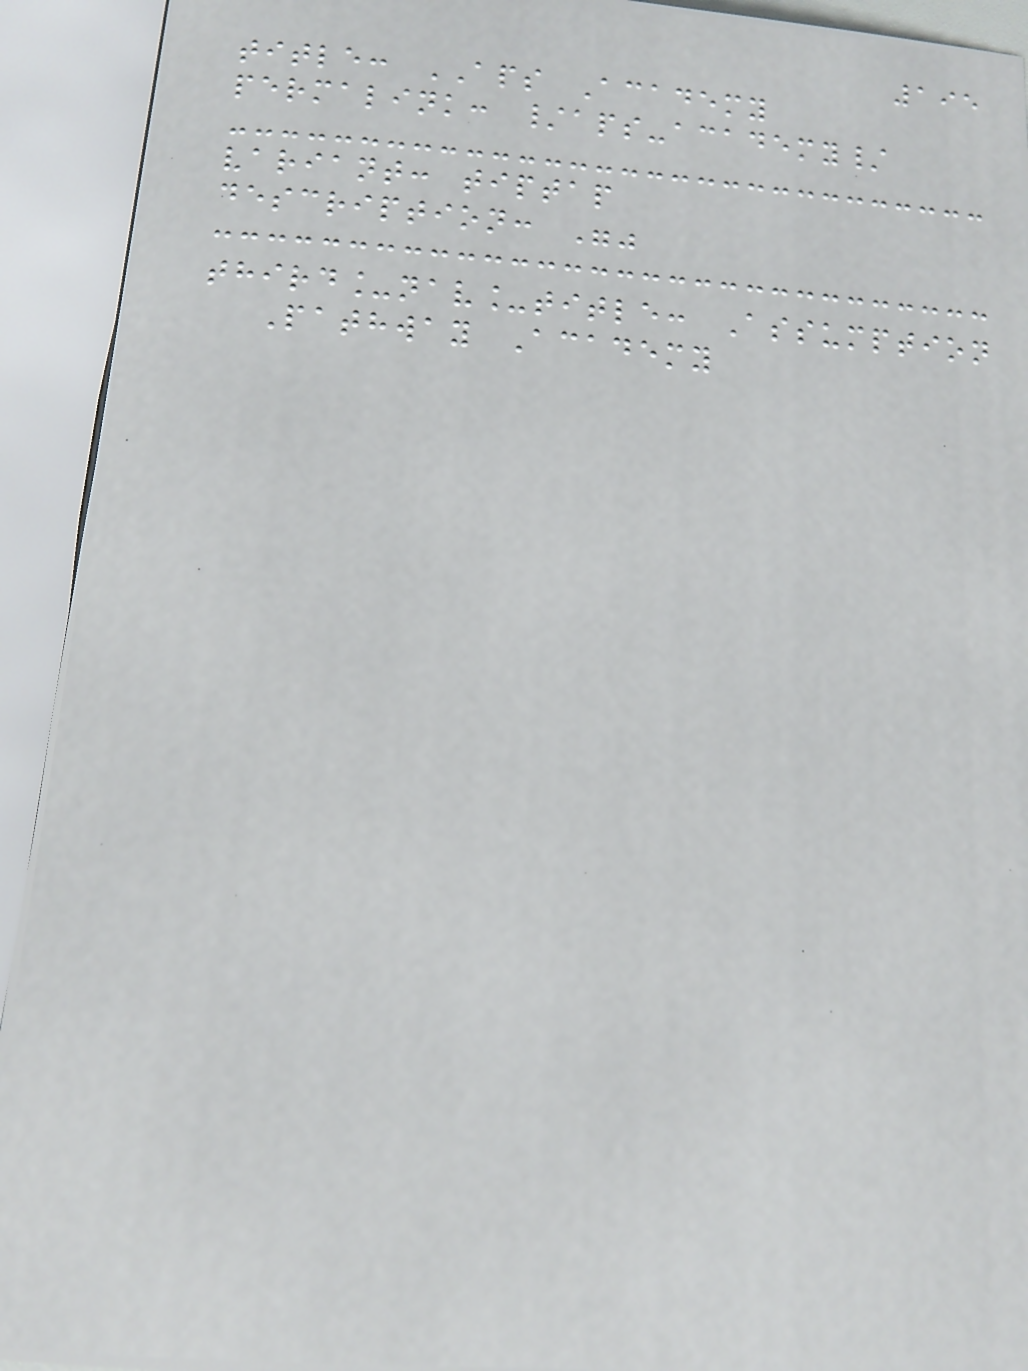195
title: APS Academy
permalink: /aps-academy/
variant: tiptap
description: ""
third_nav_title: Assumption
Pathway Academy
